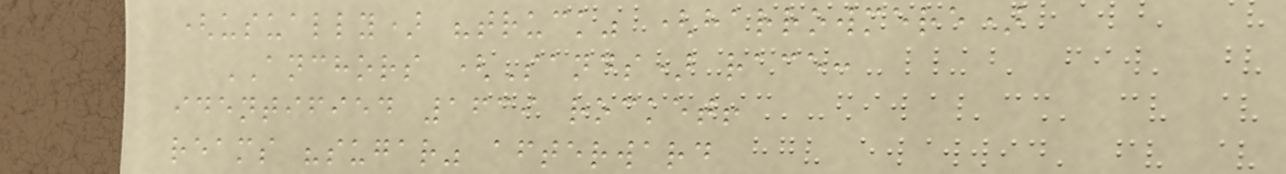(usually) "truck" (harrowmere)
ANCHORS (Sands) race:
identified 1639 rocket!
reams "sugar" afterward
